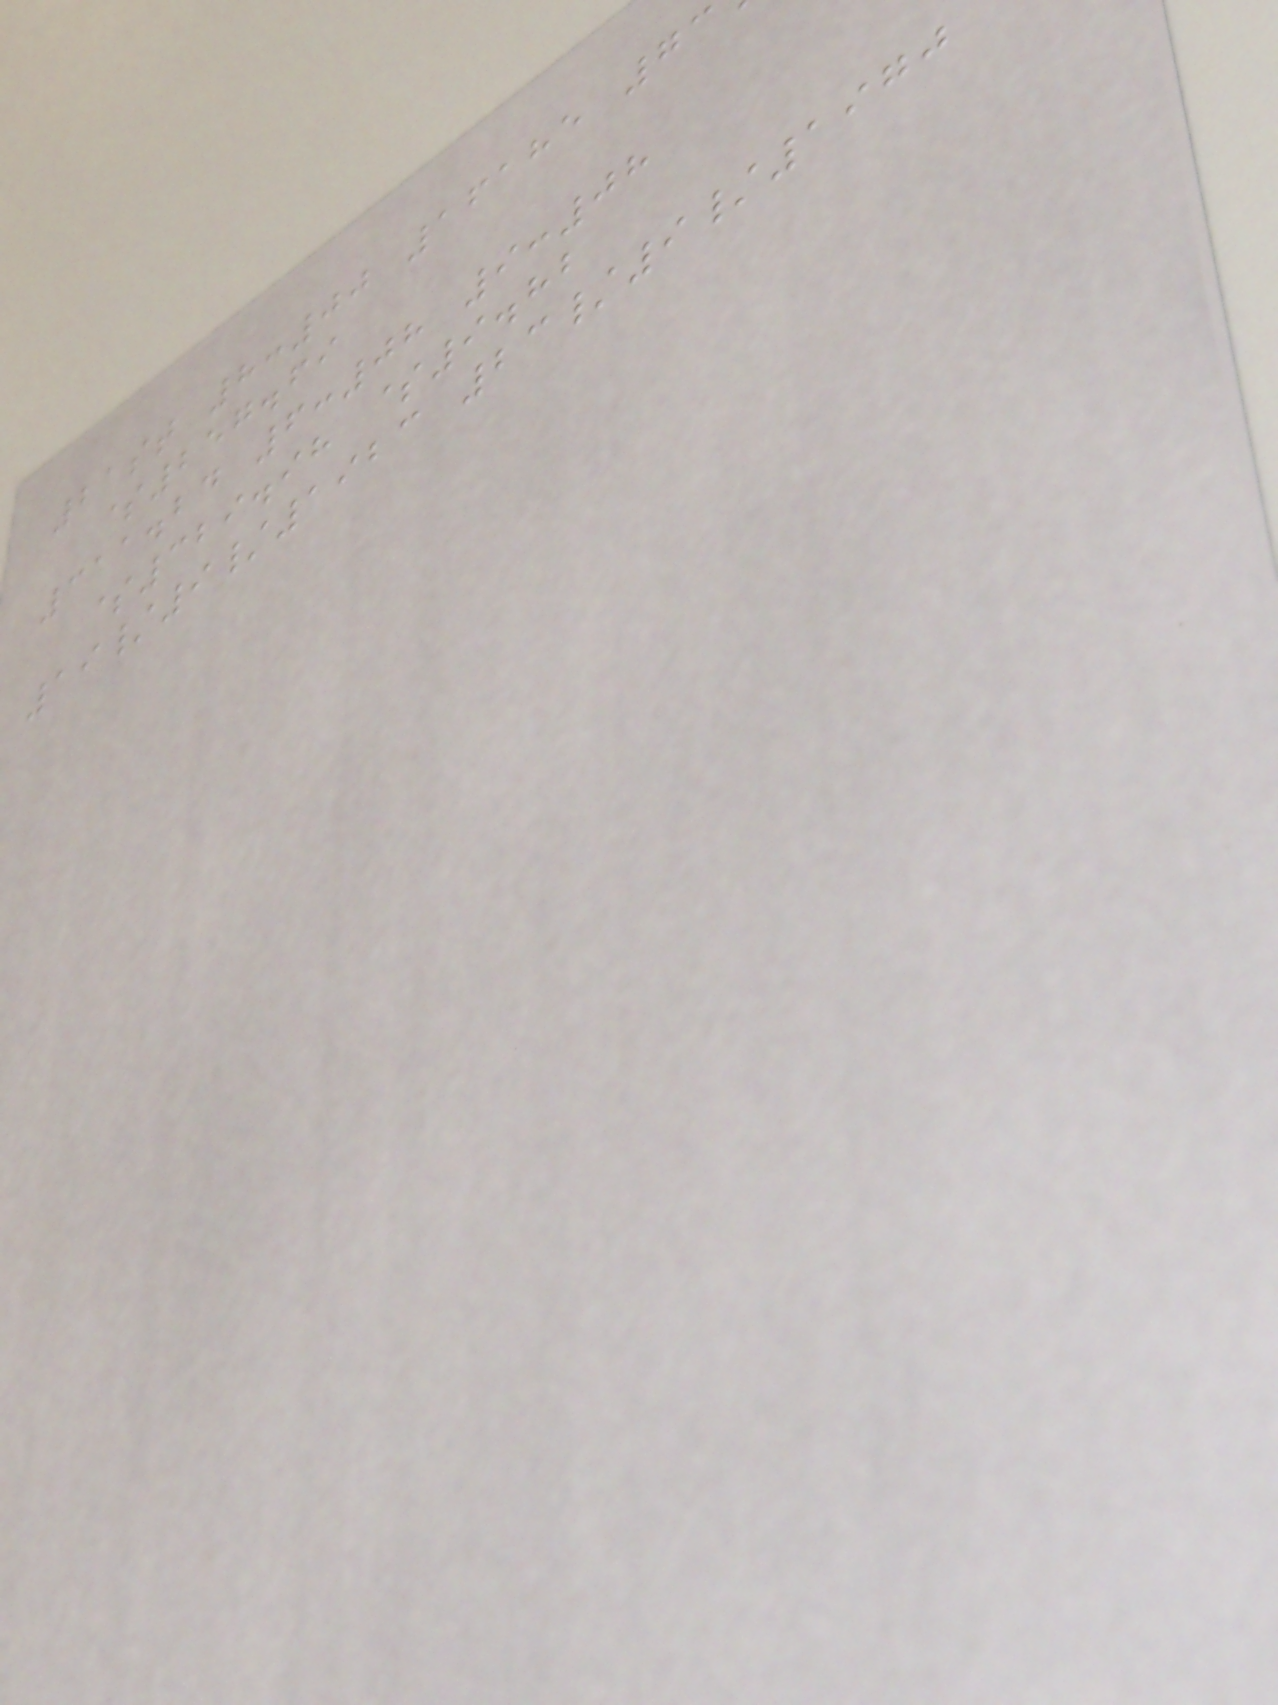21st 8:00 16185 73
$257.69
311.24 6:08 9:08
$329.98 $9.82
19/9/1923 23/9/1970
